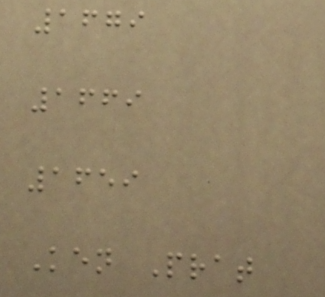1679
1669
1659
Ken Prat
